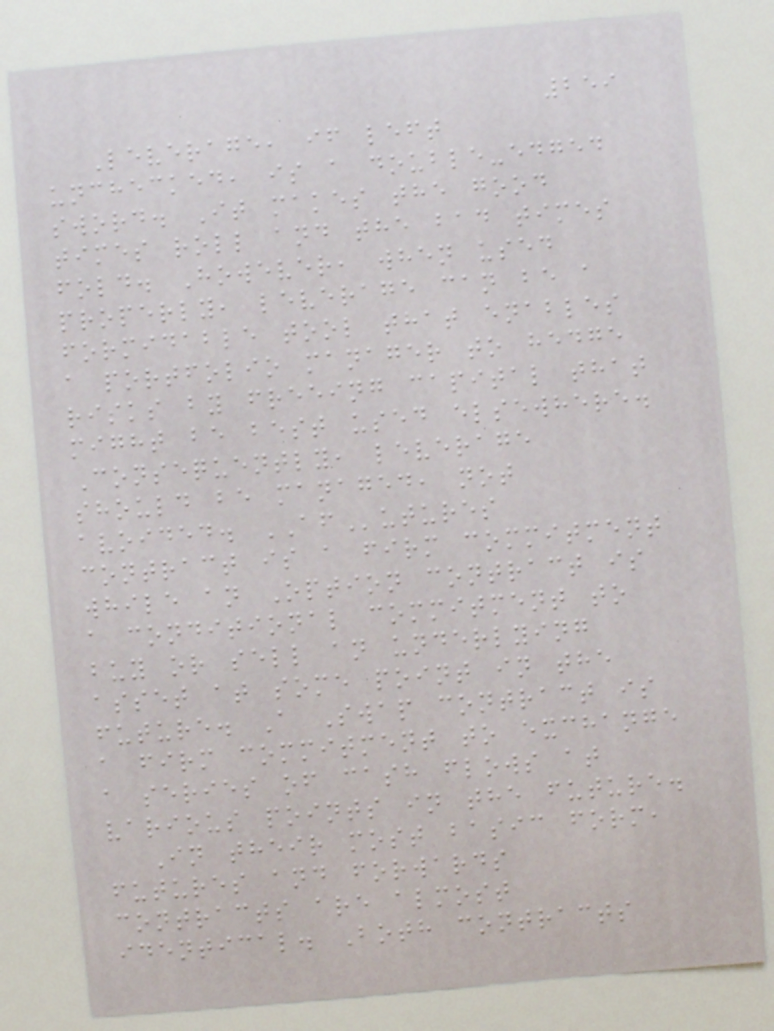259
Leverage, if left
unchecked, is a double-edged
sword. It makes the good
times roll and the bad times
fold. However, when used
properly, leverage can be a
formidable tool that enables
a portfolio manager to hedge
risks by freeing capital that
might be best used elsewhere.
Consequently, leverage
should be managed, not
avoided. AFutures
contract is a firm commitment
while an Option contract is
a conditional commitment to
buy or sell an underlying
asset at some point in the
future. A Swap contract is
a firm commitment to exchange
a series of cash flows at
various points in the future.
In their most basic form,
futures and forwards
contracts are almost
identical. Both contracts
